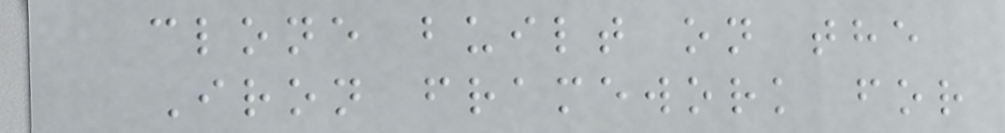clone built on the
Iron framework for
